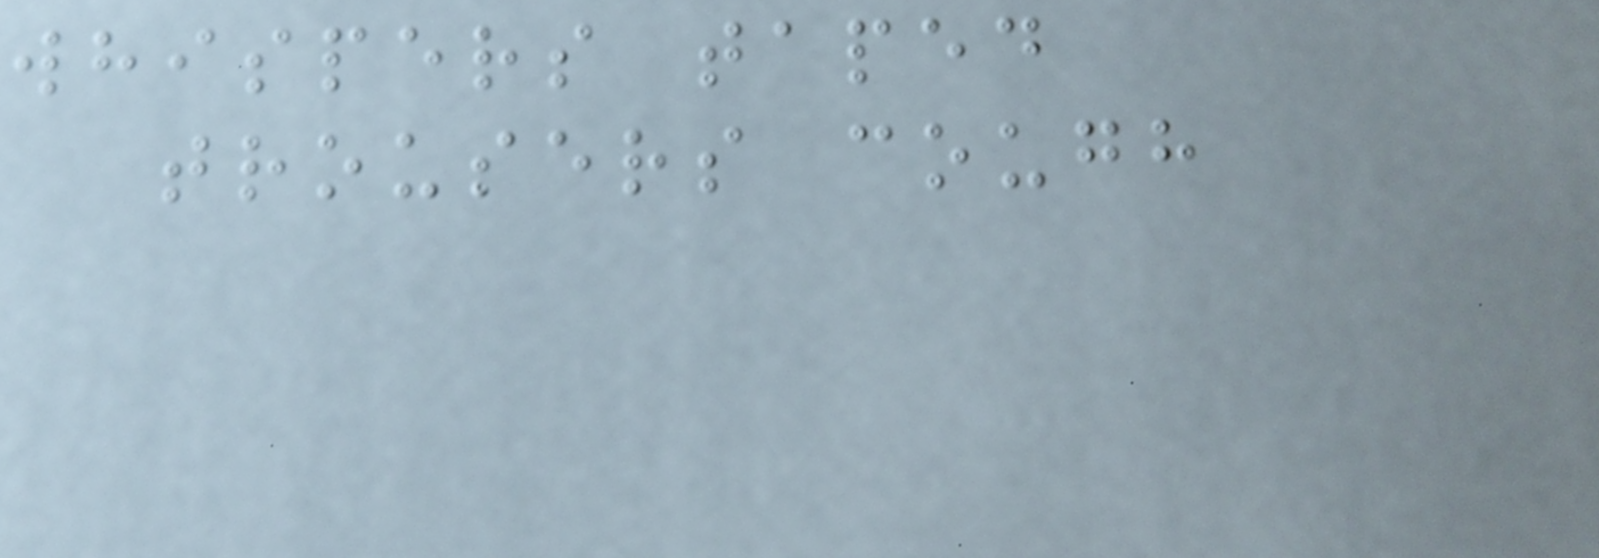whispers taped
trousers cough
